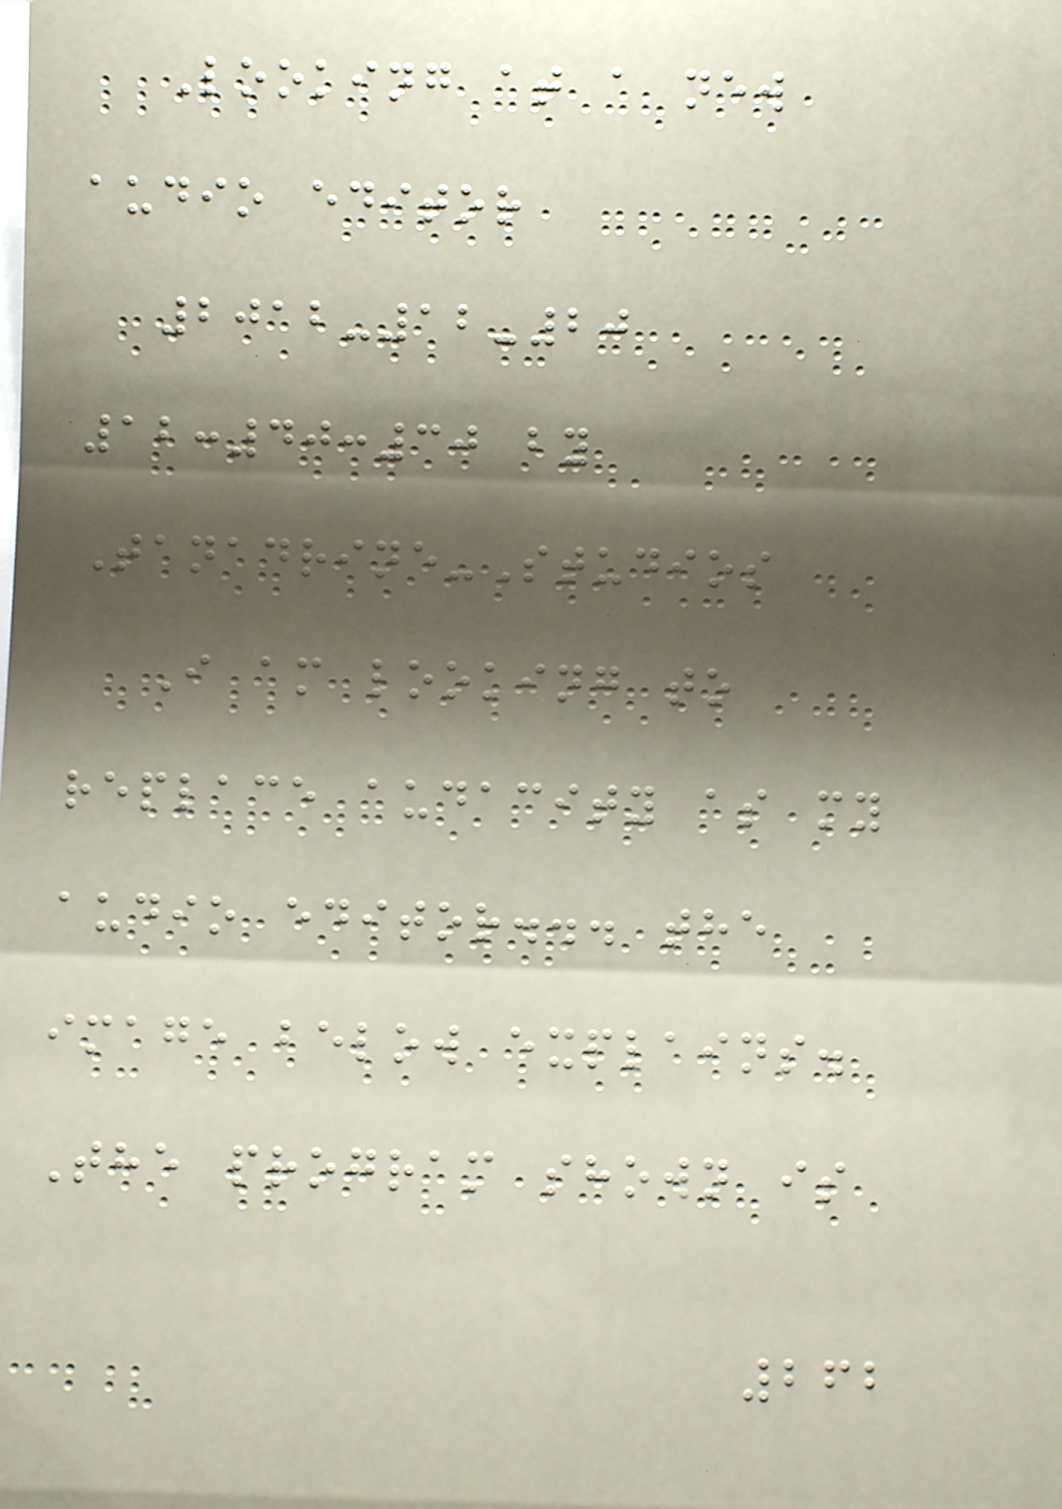Looking at a new
audio editor
2012-12-20
12:40:30 by
Tanadrine-Studios
I am looking to
replace audacity as my
audio editor... the
image below explains.
The program shown is
262
